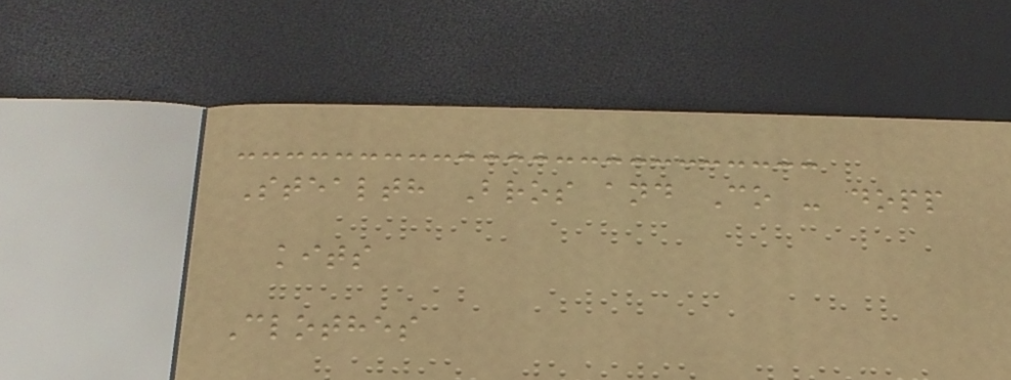Stealth Bros and Co - dopp
kits
Clothes
